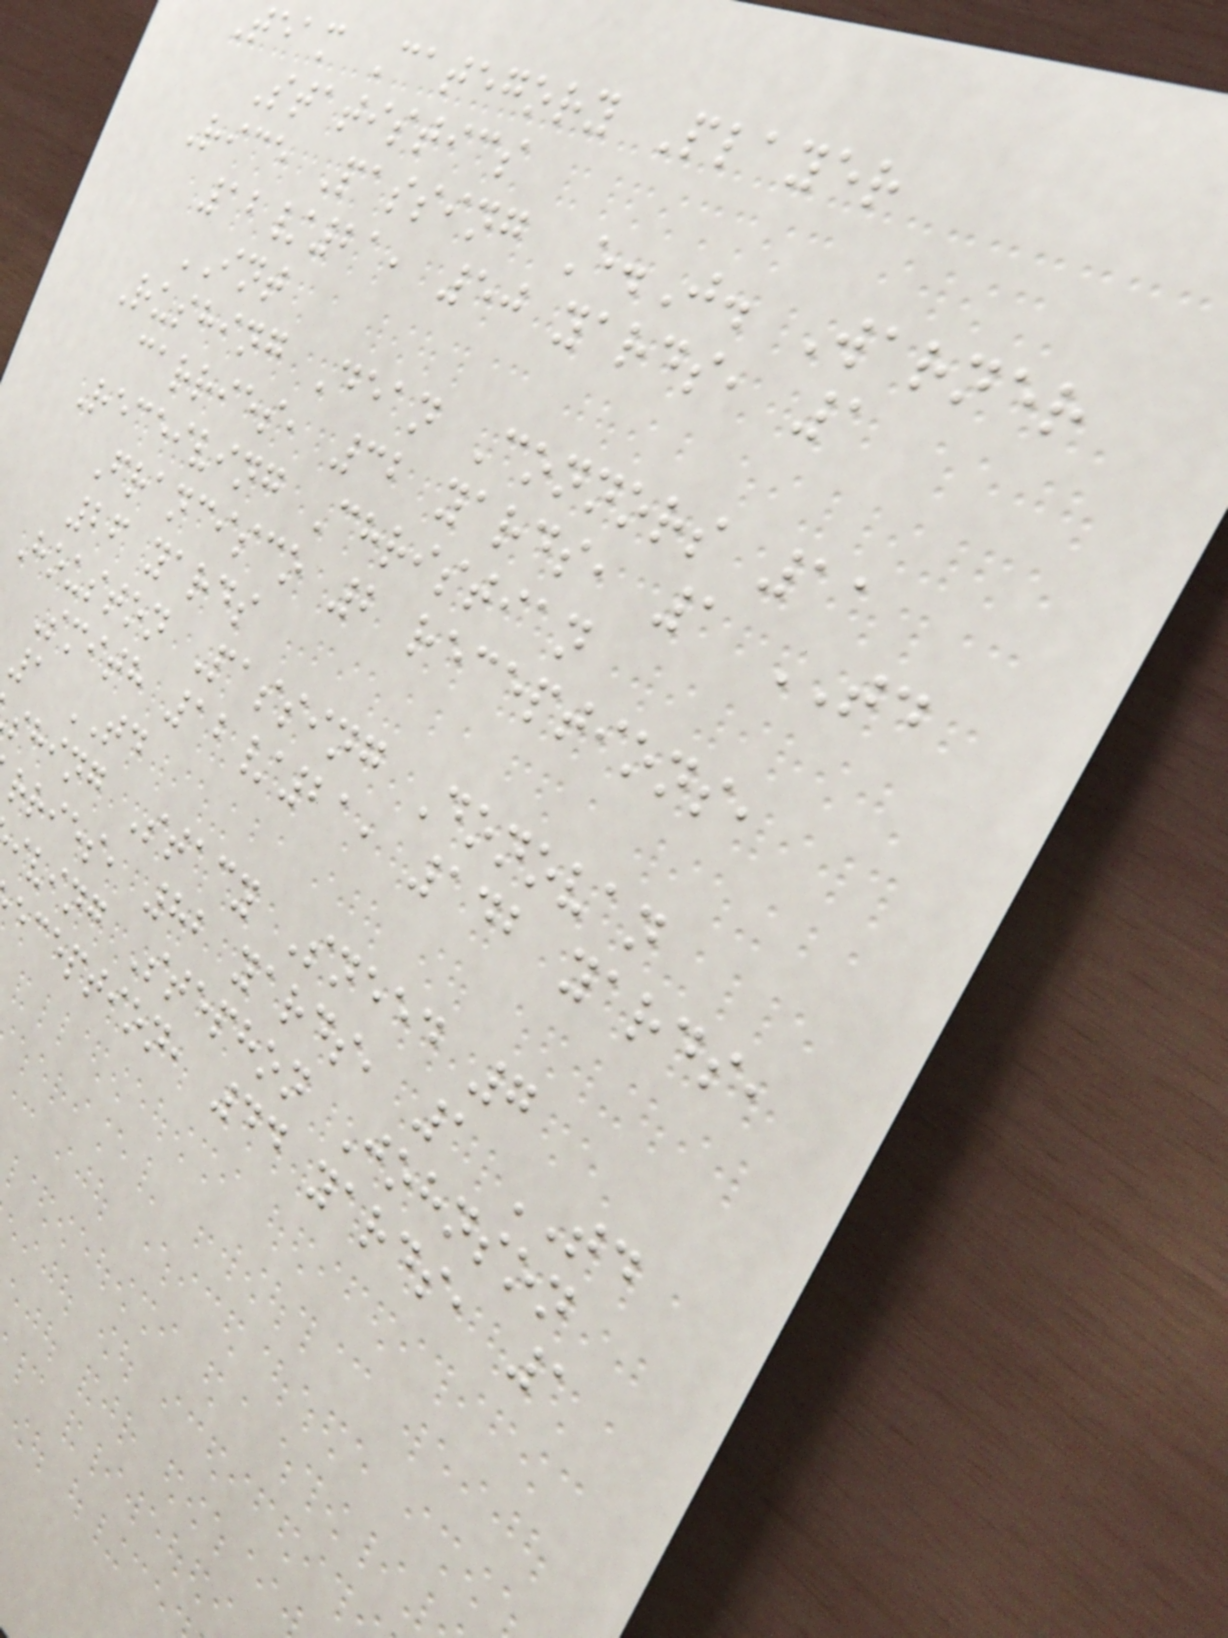Team Category Player
Statistics
Rice Passing E.J. Warner
12/21, 50 yards, 1
INT
Rushing Dean Connors 11
carries, 32 yards, 1 TD
Receiving Christian
Francisco 2 receptions,
26 yards
Houston Passing Donovan
Smith 12/21, 142 yards,
1 TD
shing Stacy Sneed 7
rries, 82 yards, 1 TD
iving Stephon Johnson
eception, 44 yards, 1
